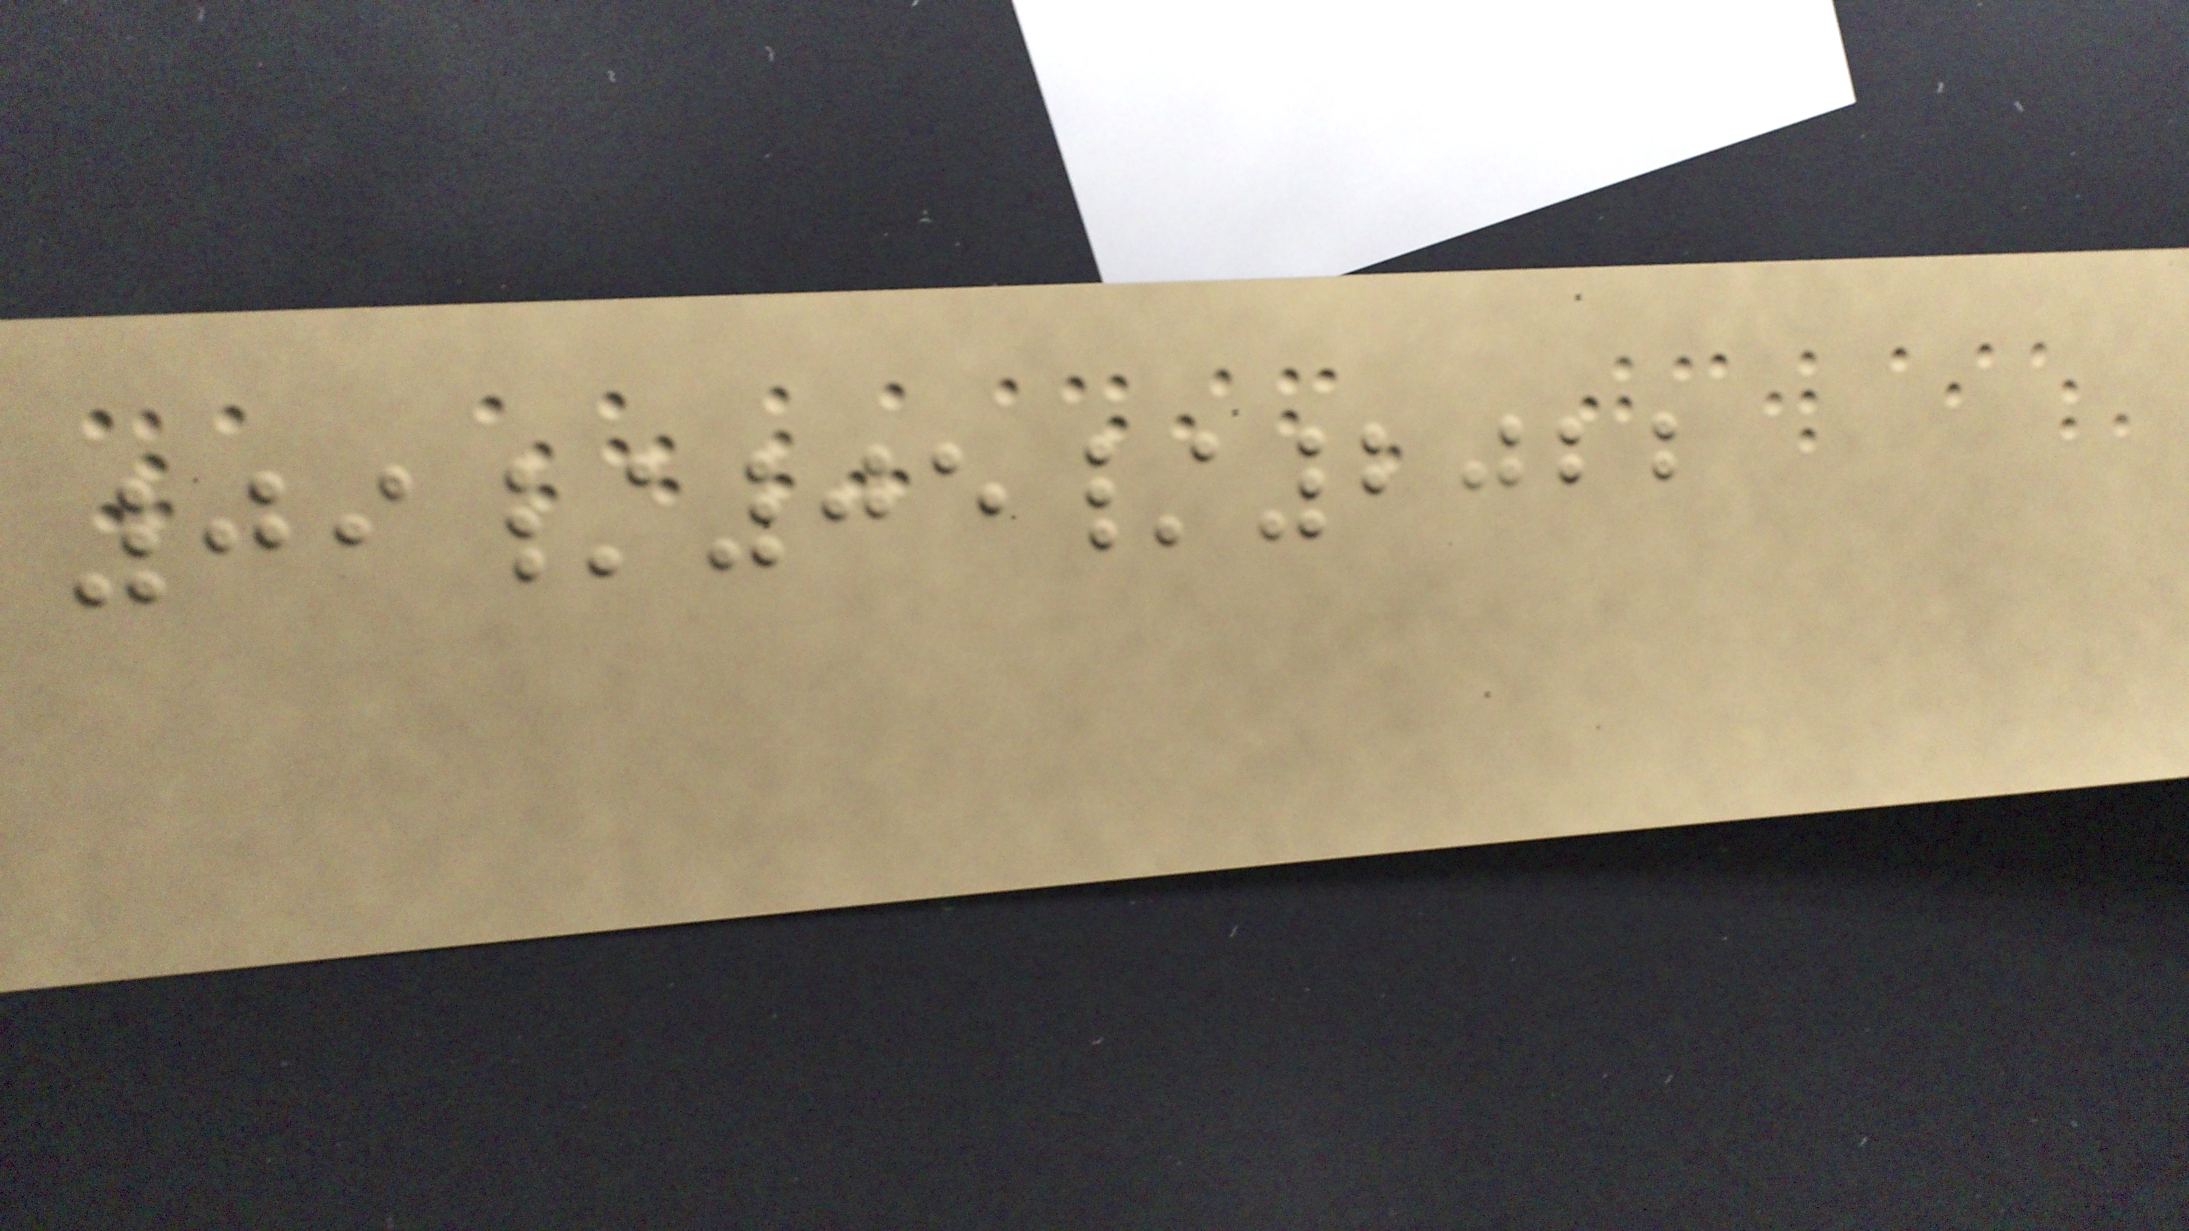09/05/2022
